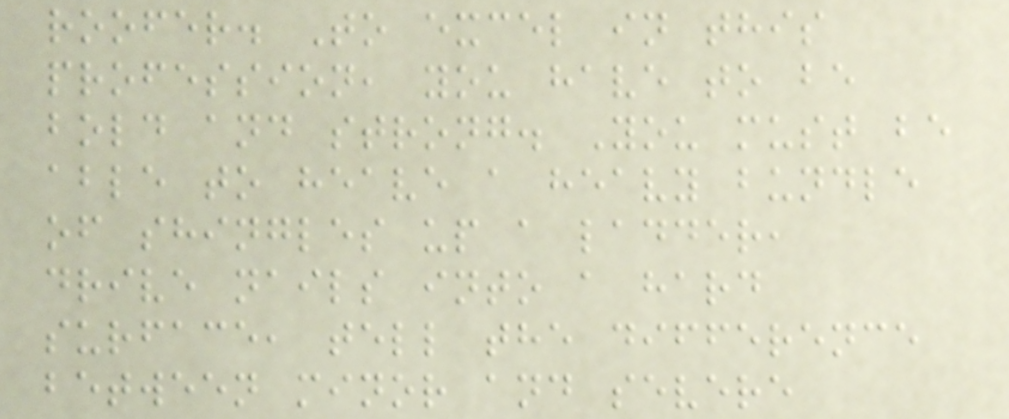roofer. To excel in this
profession, you have to be
bold and strong. You must be
able to heave a heavy bundle
of shingles up a ladder,
drive nails into a hard
surface, tell the difference
between minor and severe
